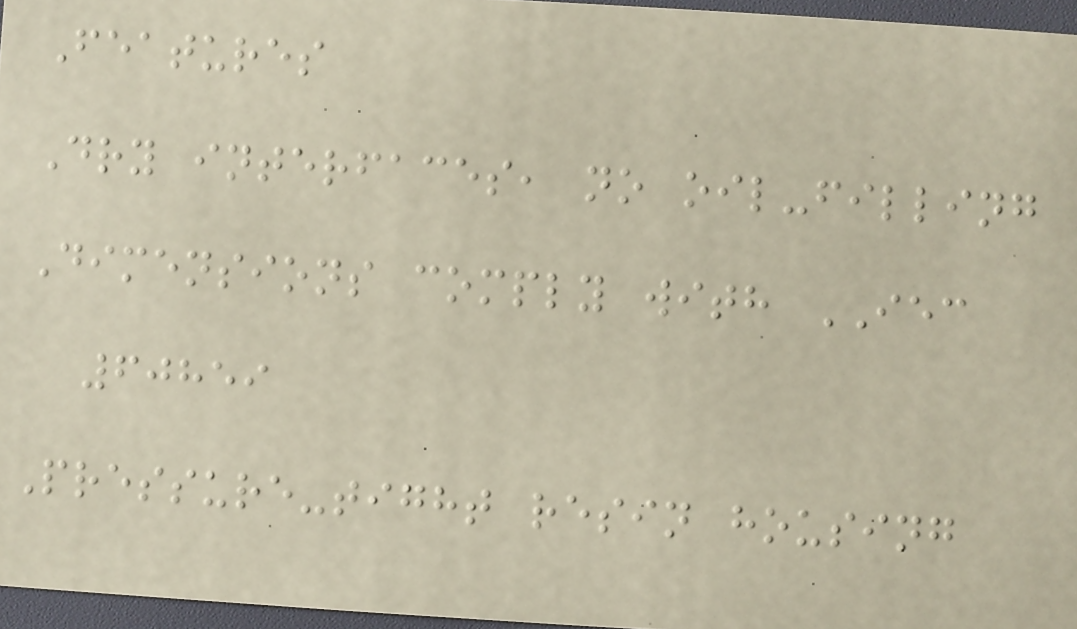Features
Dry interfaces, no oil-filling
Dimensions comply with IEC
60859
Pressure-tight resin housing
